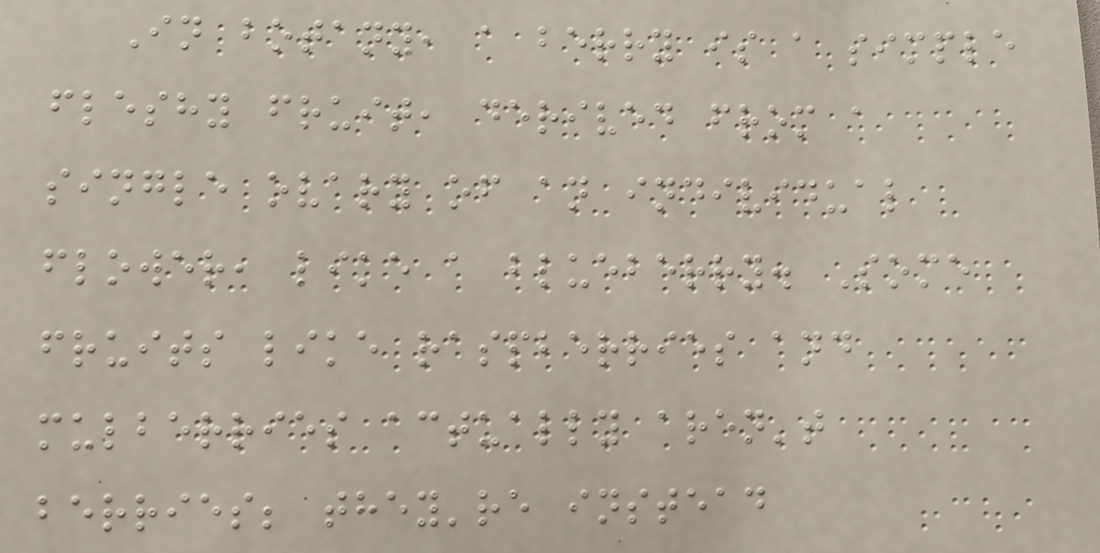In botany, a berry is a simple
fleshy fruit, derived from a
single ovary of an individual
flower, like a blueberry. Some
fruits like raspberries and
mulberries actually aren't
berries; they're instead
